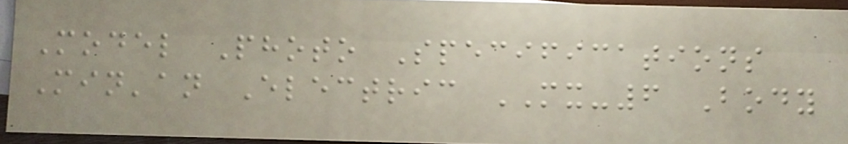Model Photo Specifications
Min'an Electric MX-6 Body
